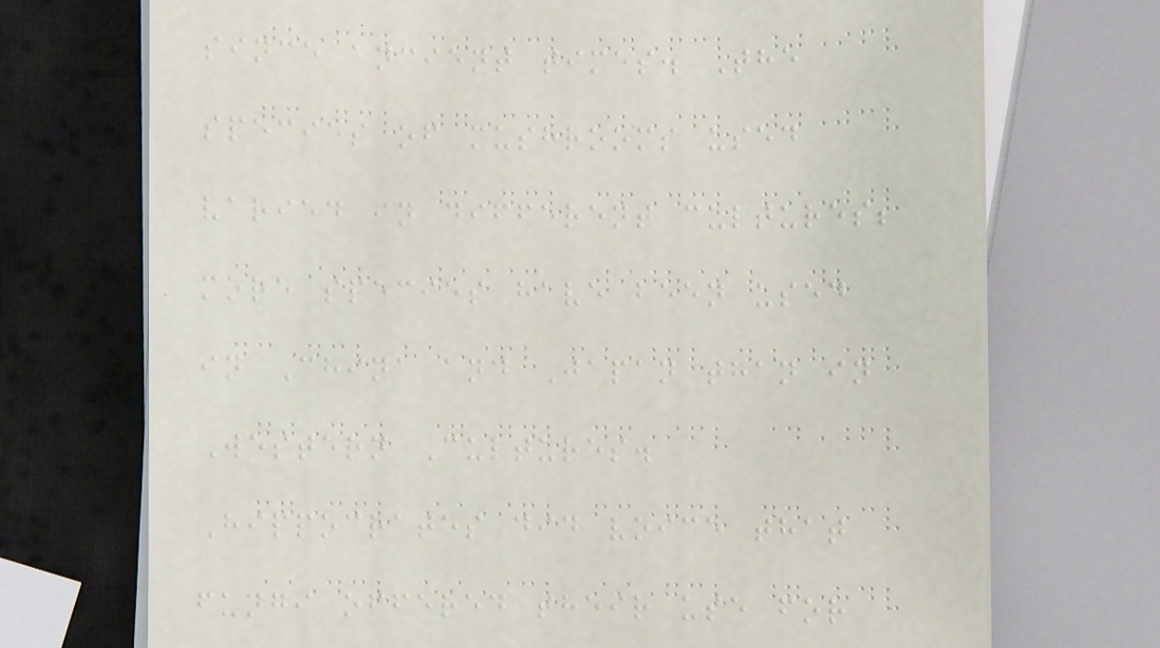since ancient times. The
species of mushrooms used
varied in different cultures;
more species have been used
in China and Japan than in
Western Cultures.
Hippocrates did voice that
fungi offered their use for
